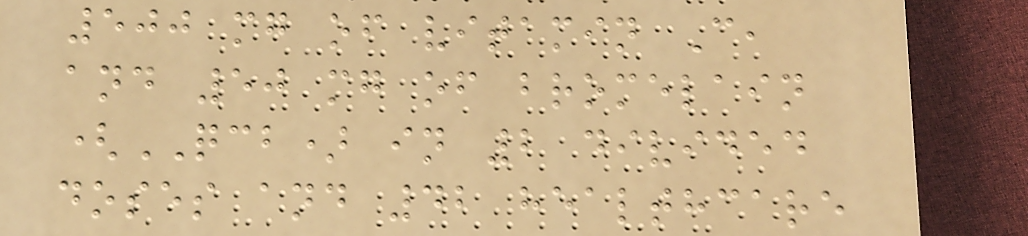500 mg of vitamin C,
and 50 mg of bromelain
(QCB) in 2 divided
doses and 42 healthcare
